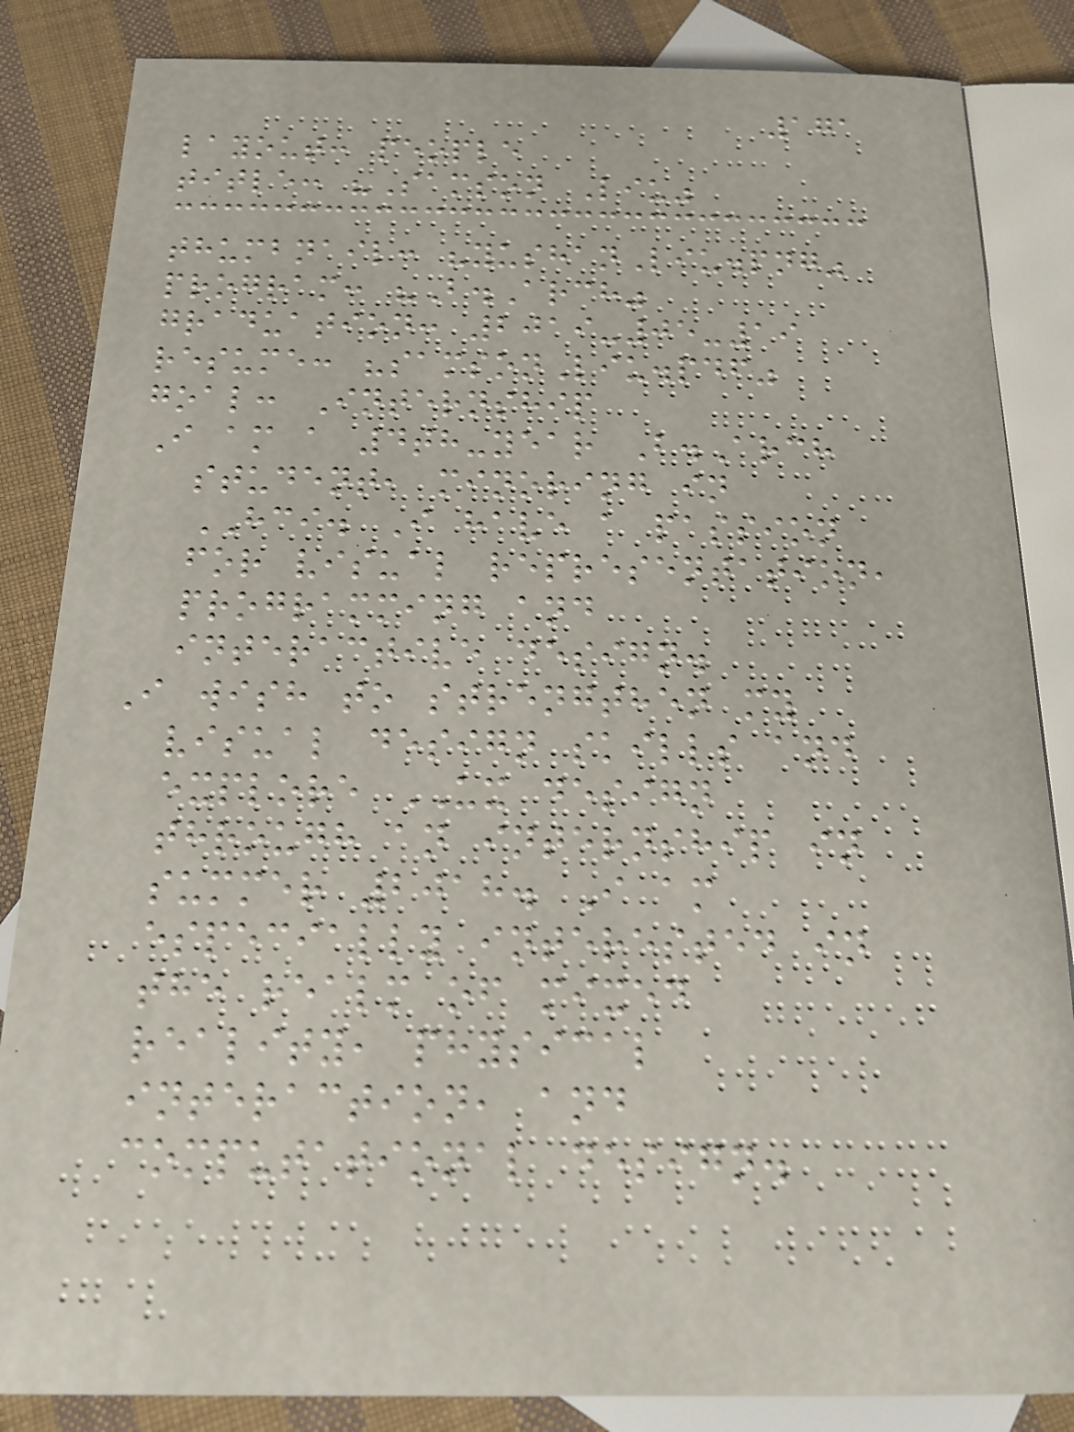171
layout: people
title: "Samson Liu"
thumbnail: "yushanLiu.png"
program: "B.Arch"
graduation: 2019-05-19
resume: "samsonLiu.pdf"
goal: Internship
I am a 4th-year B.Arch
student, minoring in
HCI. I have a passion
for visual representation,
programming and
interactive design.
I wish to strengthen my
visual design skills and
explore UX design
through an internship in
summer 2018. I am
especially interested in
the realm of mixed
reality, physical
interaction, and
computational design.
